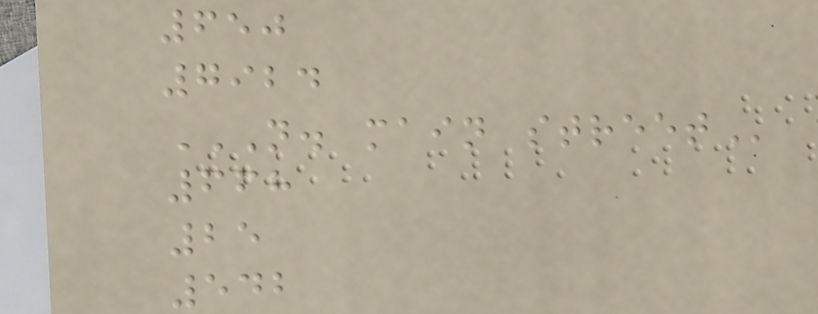650
7924
N. MAIN STREET
668
25
542
